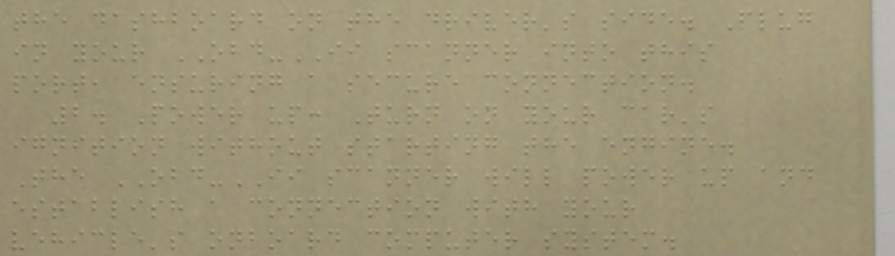the dashboard on the driver's side. Plug
in your OBD-II scanner into this
port, ensuring a secure connection.
2. Power up: Turn on your car's
ignition without starting the engine.
The OBD-II scanner will power up and
establish a connection with your
vehicle's onboard computer system.
